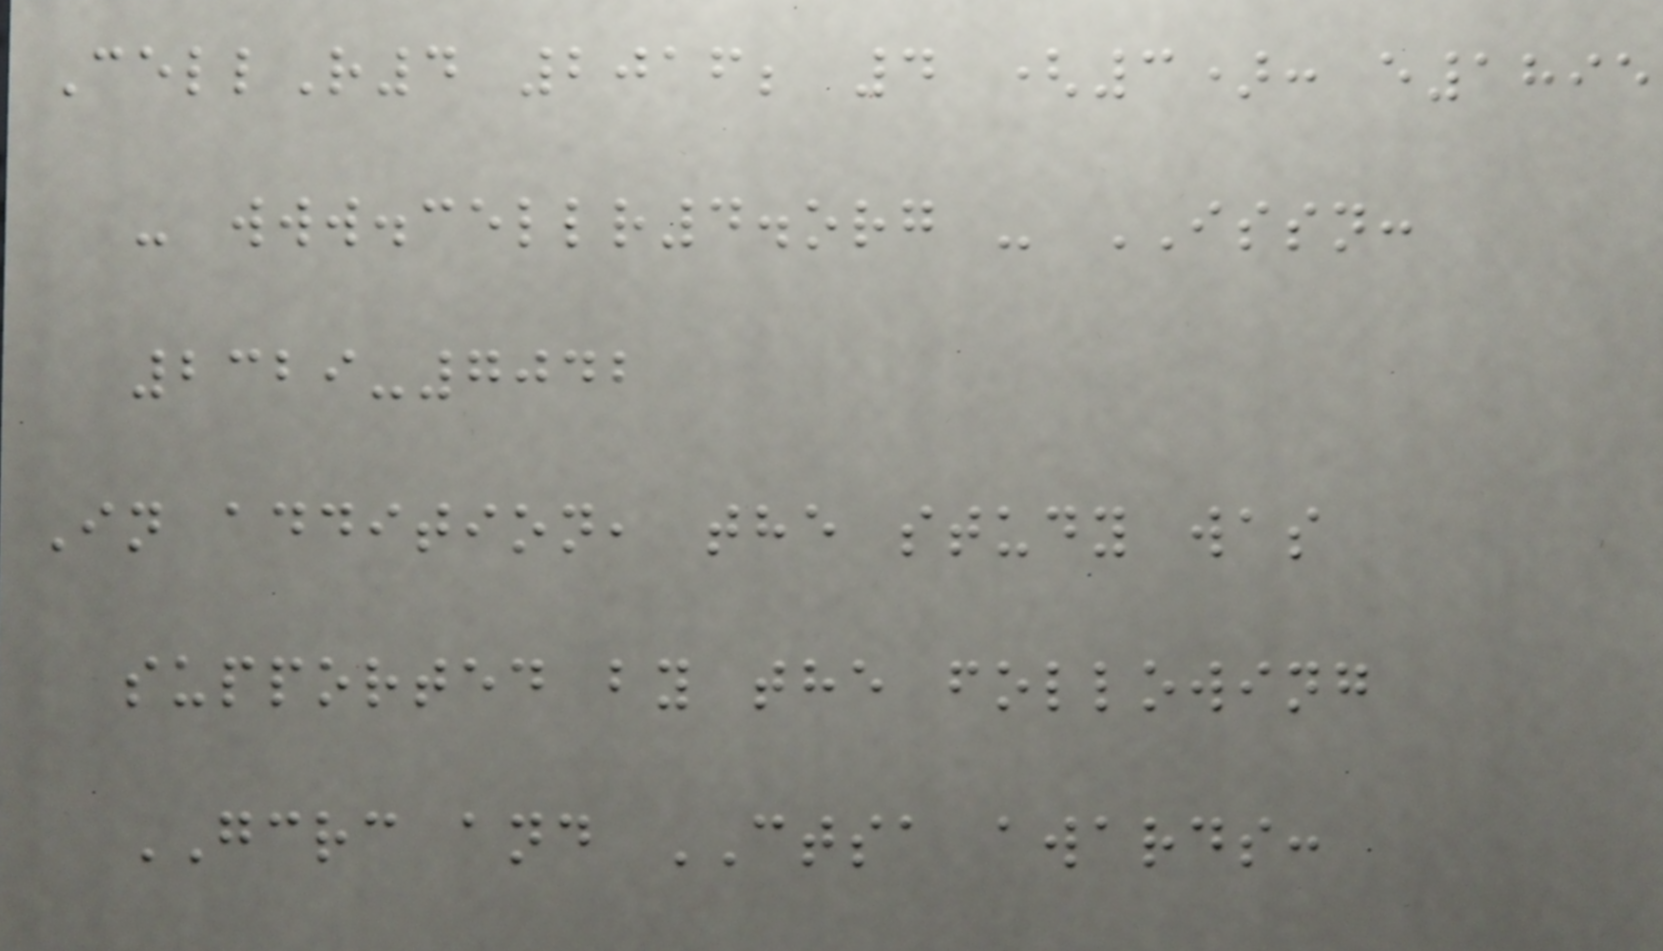CellR4 2016; 4 (3): e1895
- www.cellr4.org - ISSN:
2329-7042
In addition, the study was
supported by the following
GCRC and CTSA awards:
